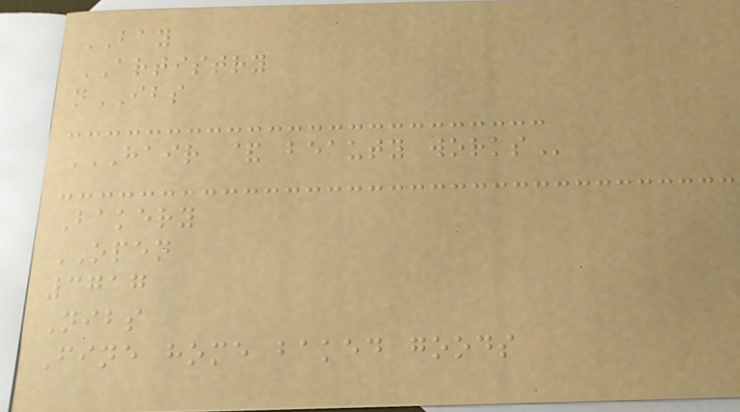BAY
ARTISTRY
nIBS
HAIR & BEAUTY WORKS
Bakery
OPEN
3717
Nibs
Fine home baked goods
